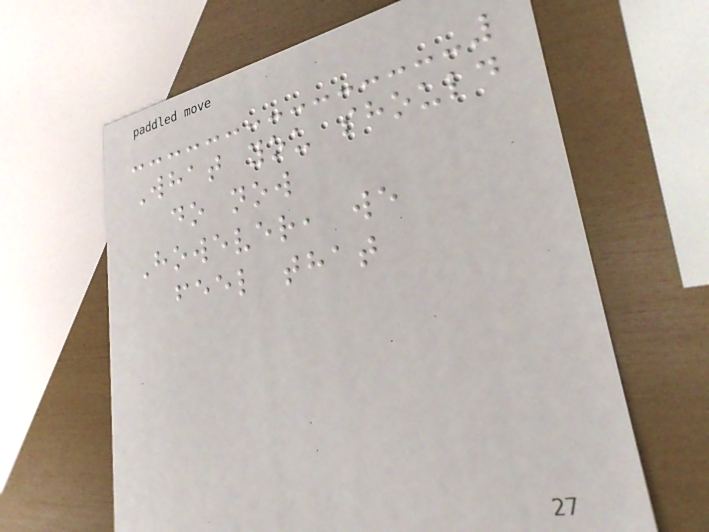What you should
do now
However, we
feel that
